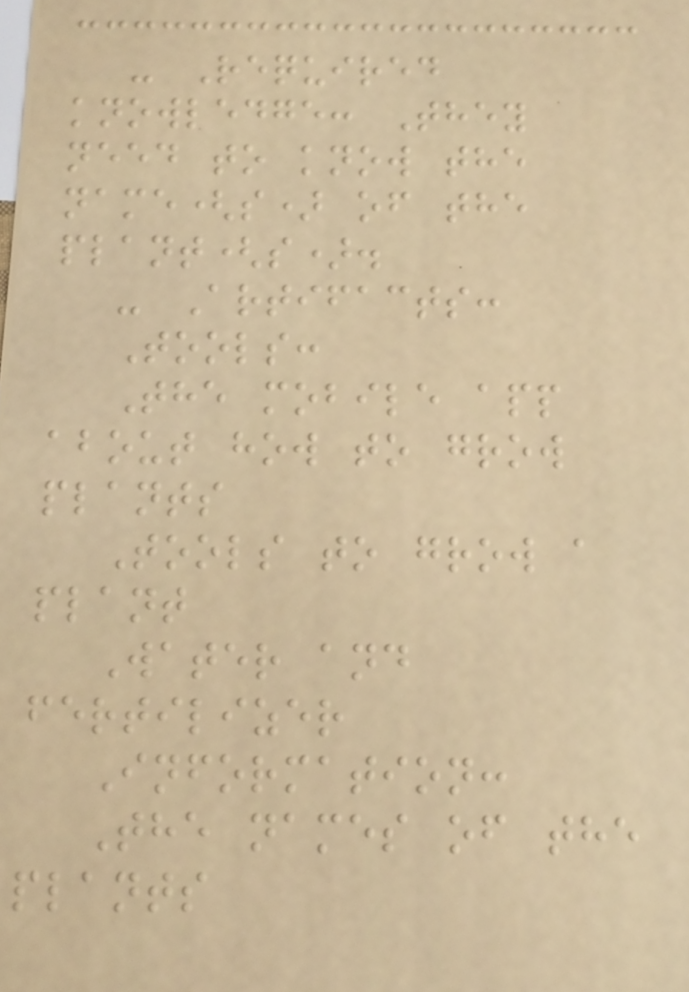- Required
knowledge: They
need to know the
name(s) of the
plant(s).
- Artifacts:
Tools:
The mobile app
about how to grow
plants
Tools to grow a
plant
Water and
fertilizer
Information:
The names of the
plants
